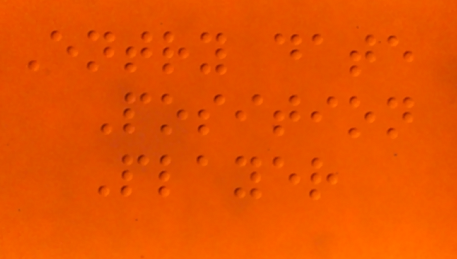Entry date
Position
Player
